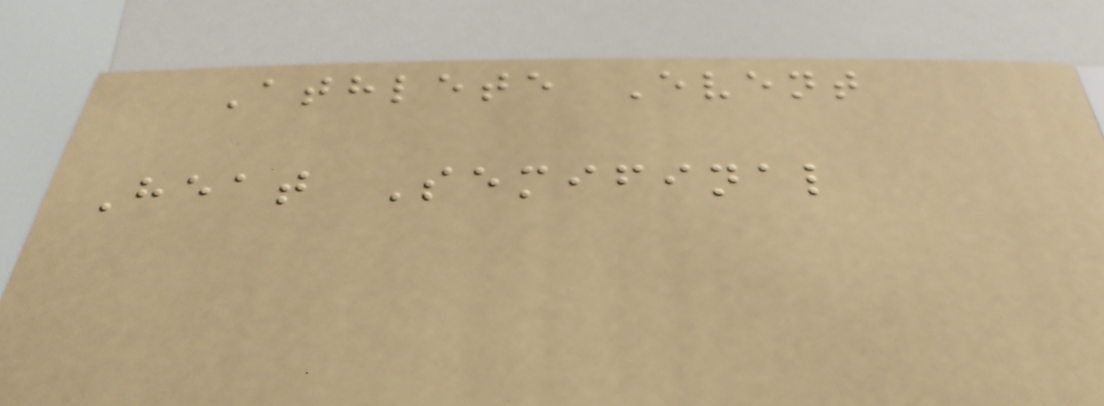Athlete Event
Heat Semifinal
